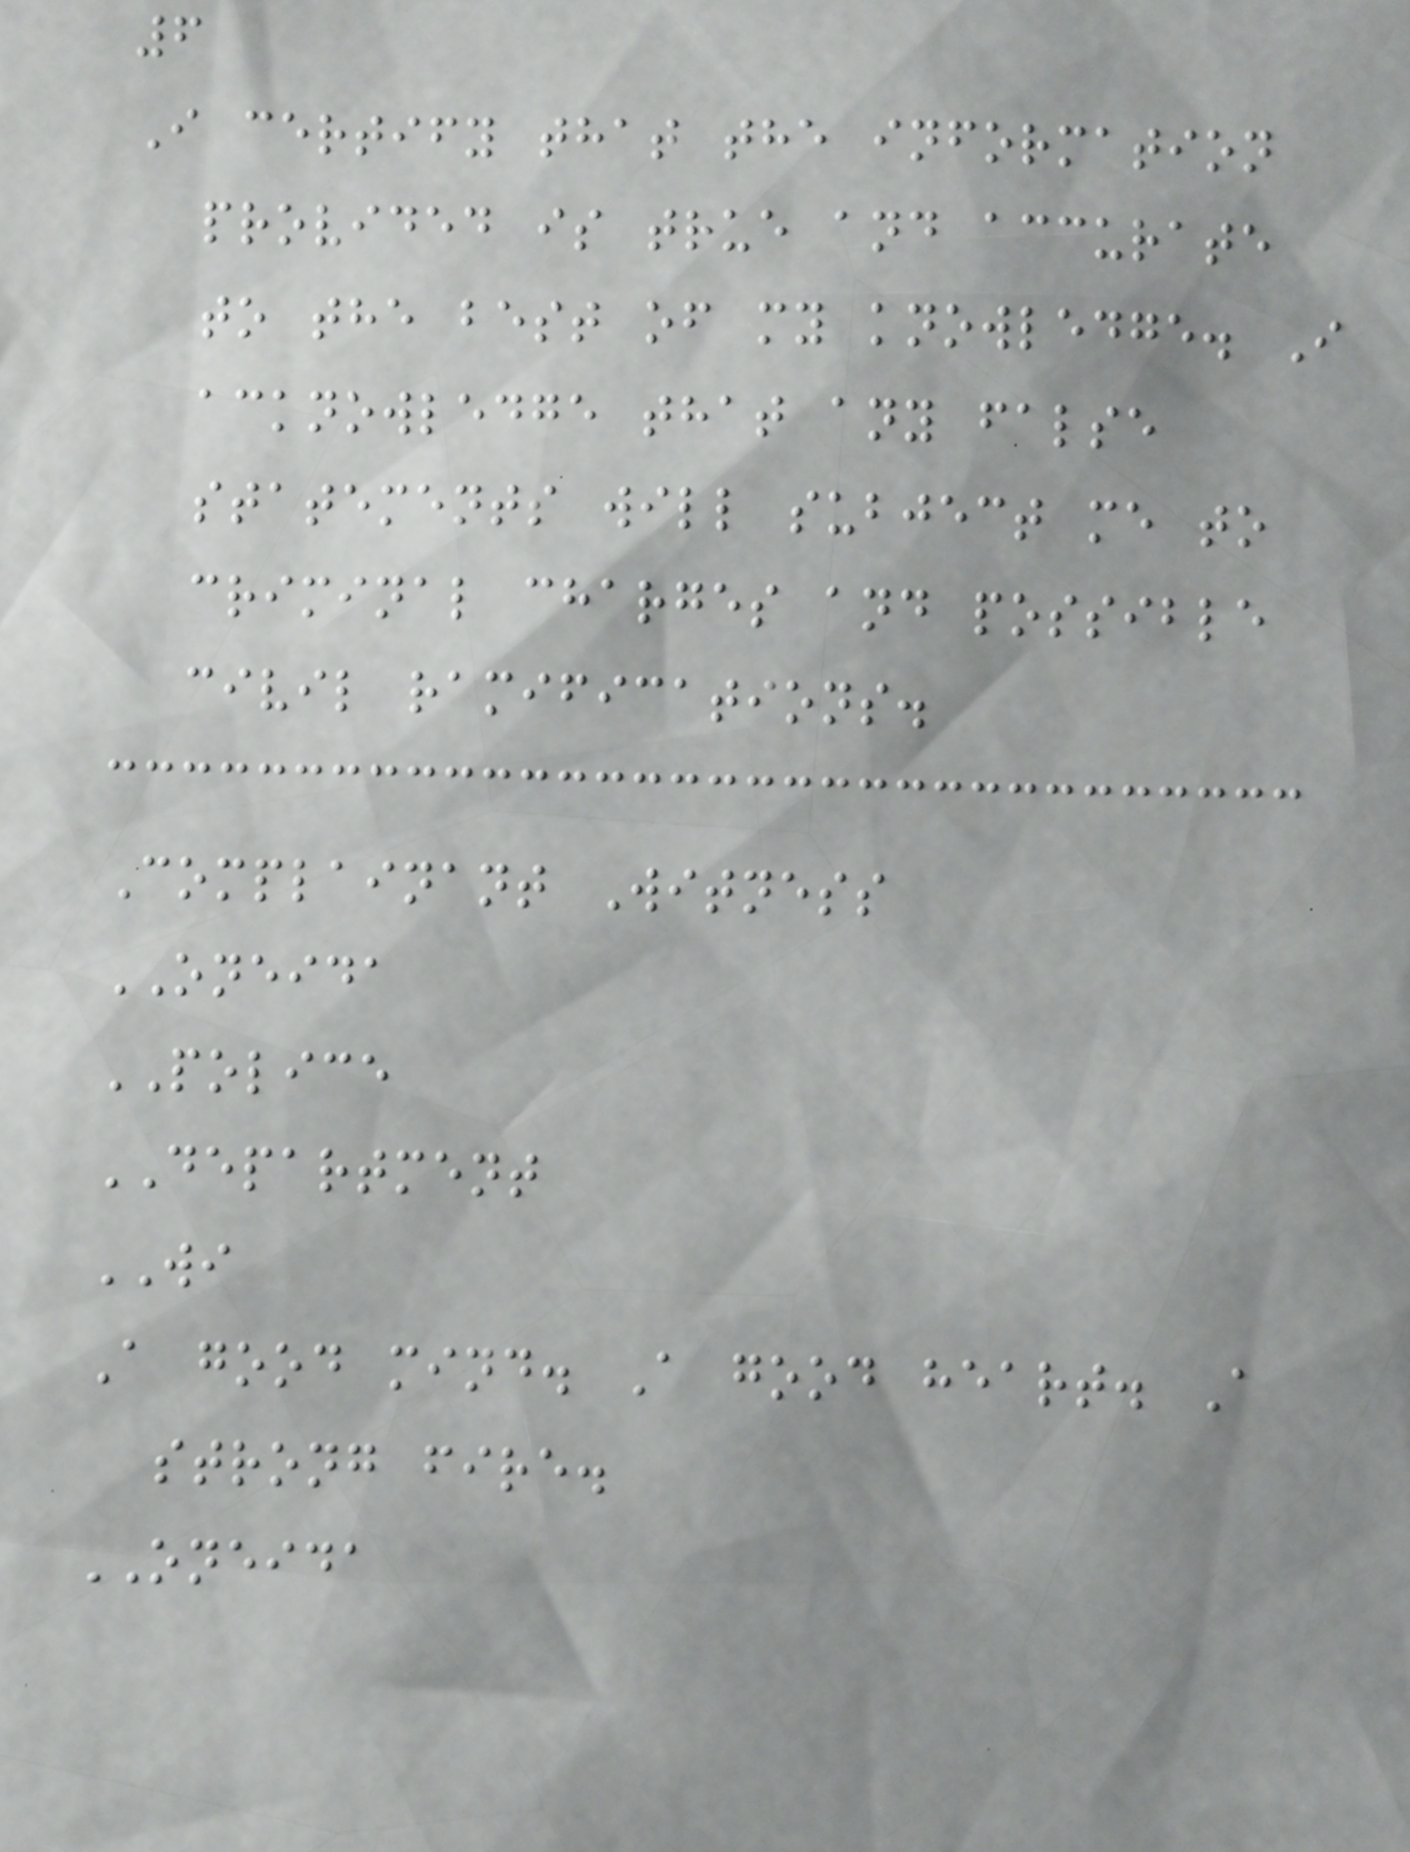6
I certify that the information
provided is true and accurate
to the best of my knowledge. I
acknowledge that any false
statements will subject me to
criminal charges and possible
civil ramifications.
Complainant Witness
ONEIDA
POLICE
DEPARTMENT
WI
A good mind. A good heart. A
strong fire.
ONEIDA
